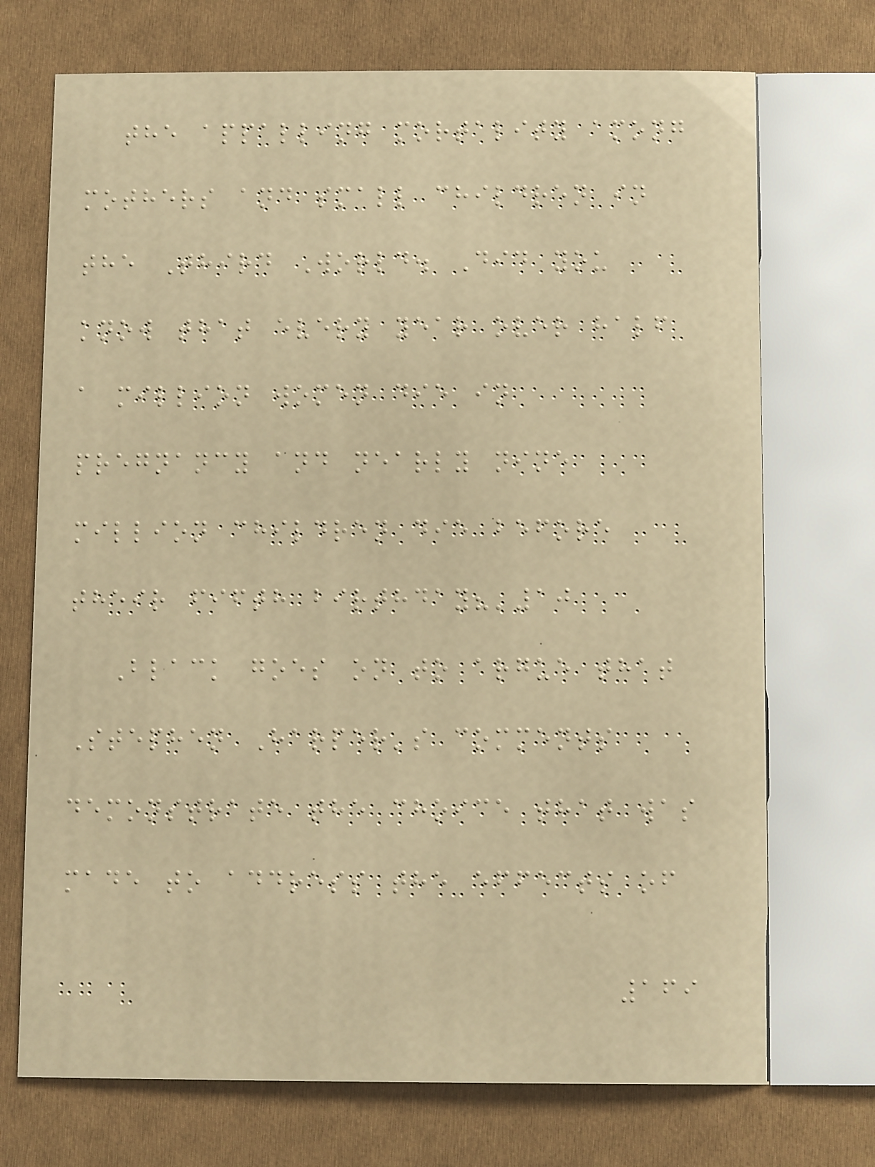the appalling mortality among
mothers and small children in
the Third World. Did you
know that every year over half
a million women die in
pregnancy and nearly nine
million children die before
their fifth birthday?'10
Black goes on to argue that
Stephen Harper's comments
demonstrate the choice that was
made to address the effects of
169
